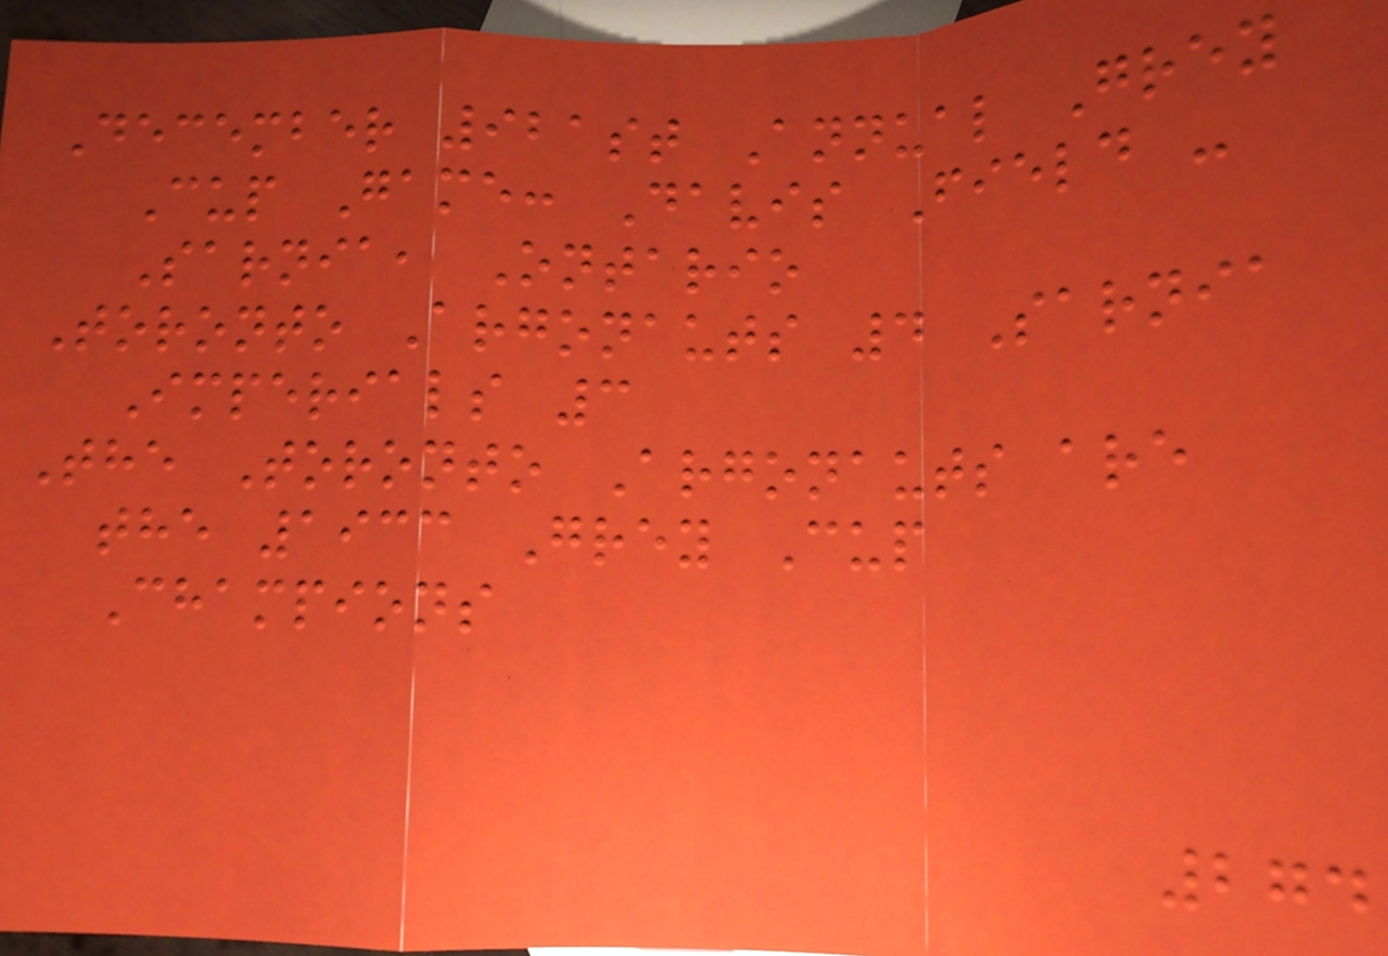December 921st Annual Grey
Cup Game: Davis Field -
Sarnia, Ontario
Toronto Argonauts 4 Sarnia
Imperials 3
The Toronto Argonauts are
the 1933 Grey Cup
Champions
274
